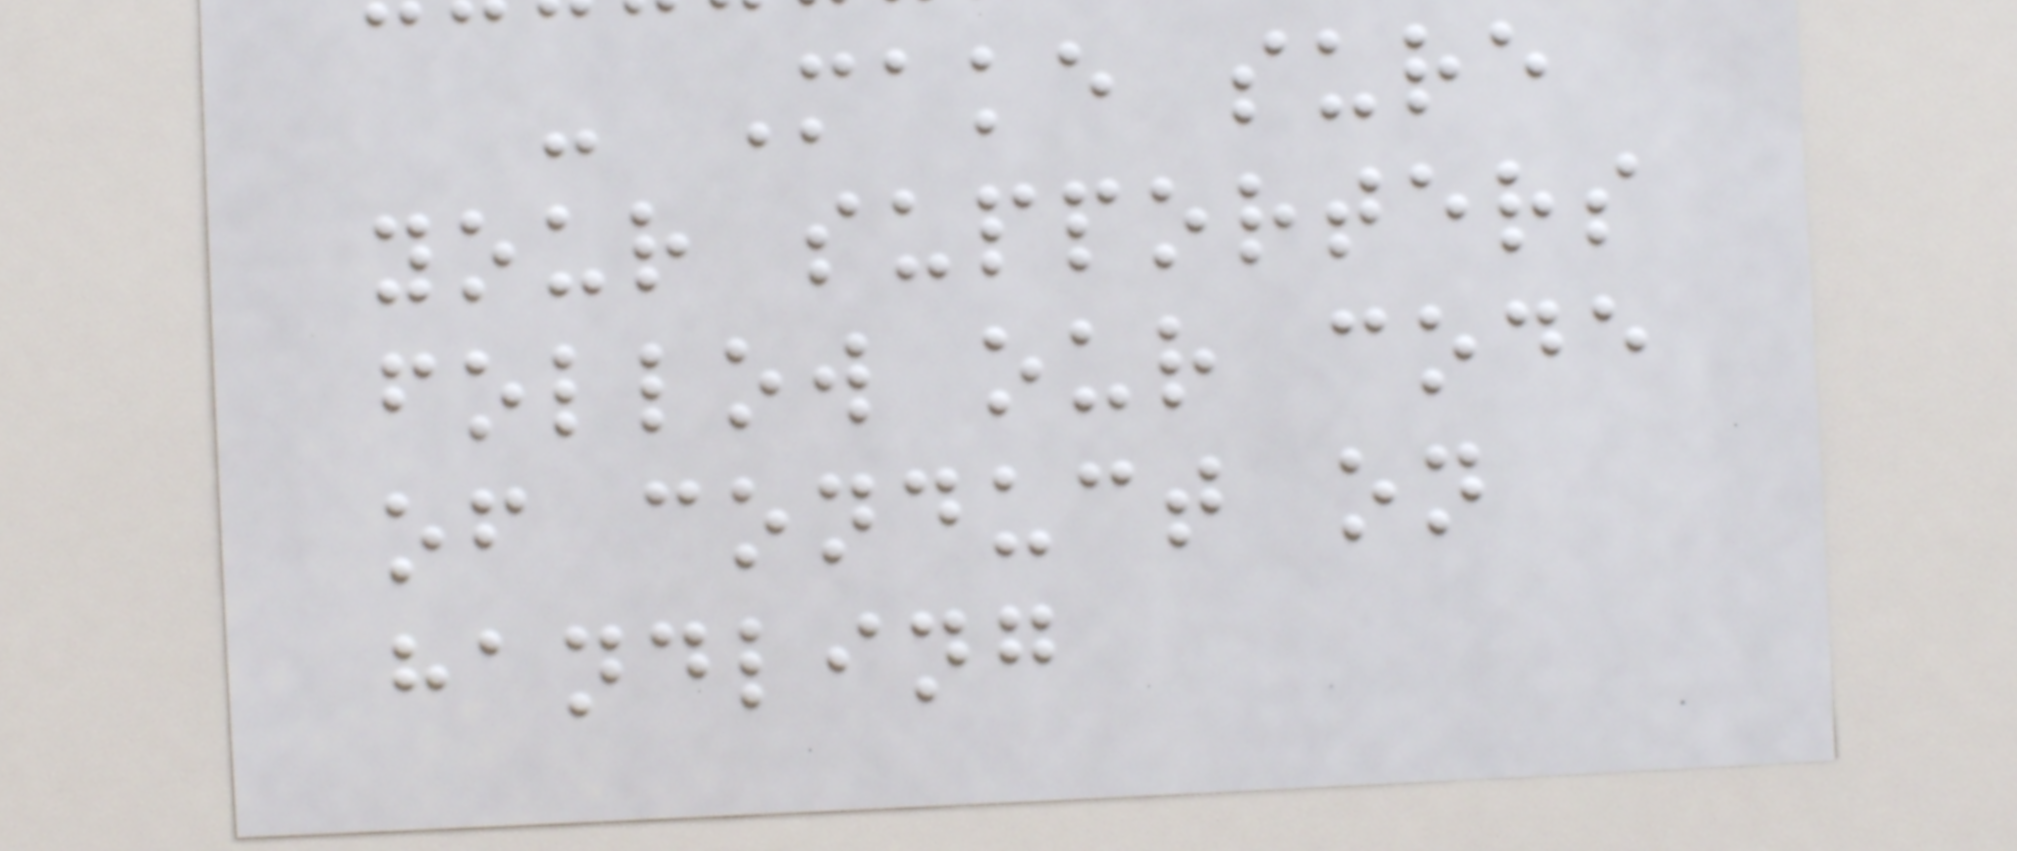- Make sure
your supporters
follow our code
of conduct on
handling
